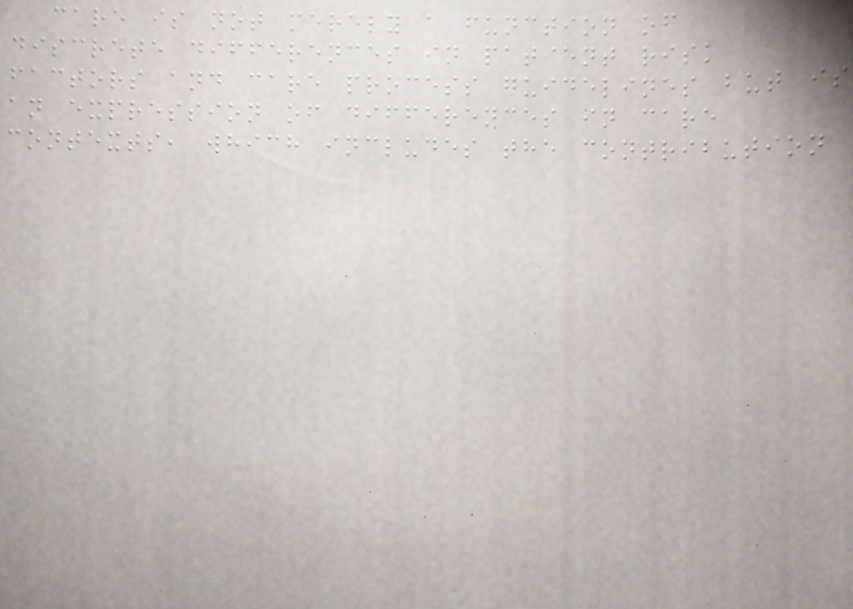care is not merely a function of
discrete differences in patient risk
factors and care process guidelines but is
an expression of differences in care
contexts, which includes the contribution
